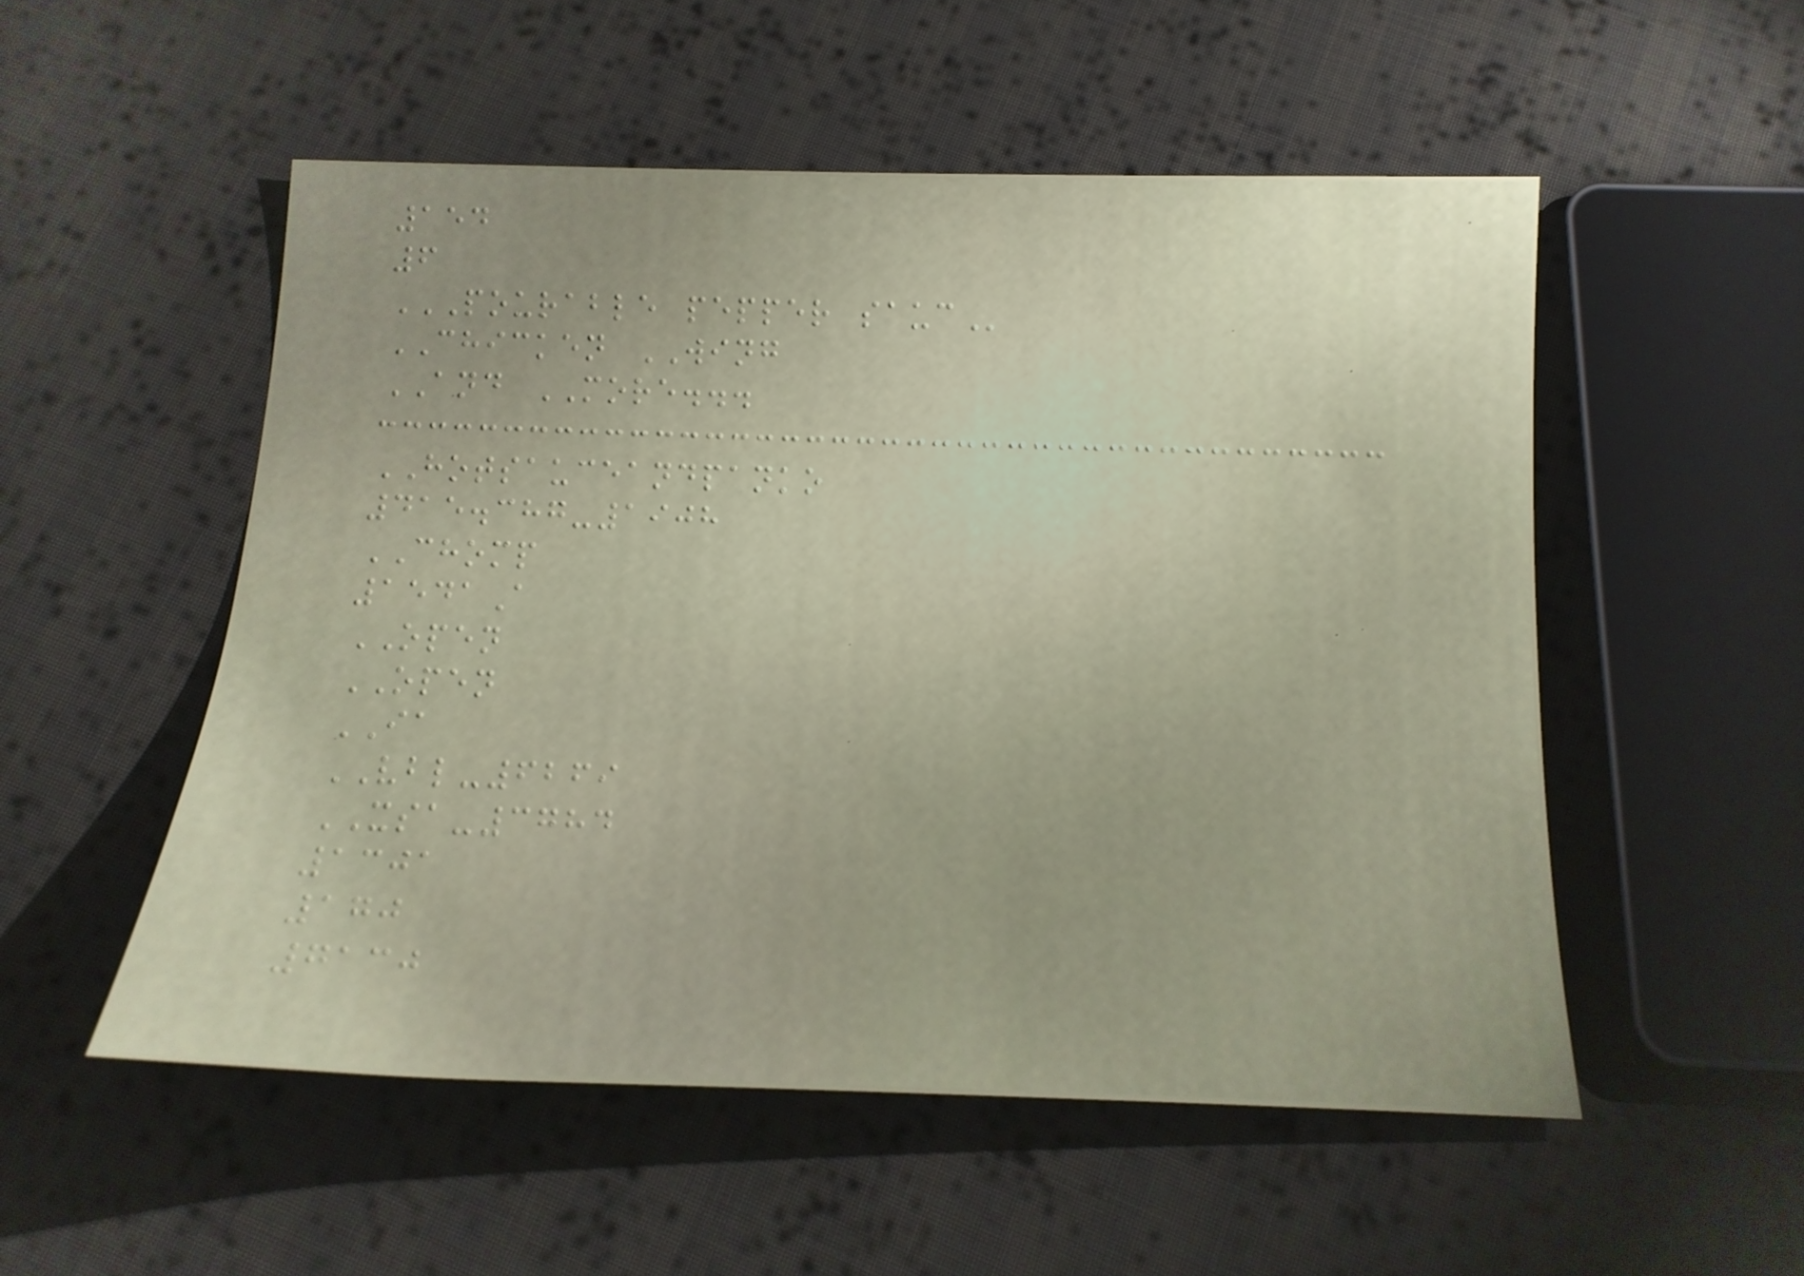154
6
POURABLE PEPPER SAUC
CHICKEN WING
AND MORE...
HOTSAUCEANDPANKO
415.387-1908
CHOMP
1541A
OPEN
OPEN
IA
VBL-6269
XSA-3784
1301
170
7130
